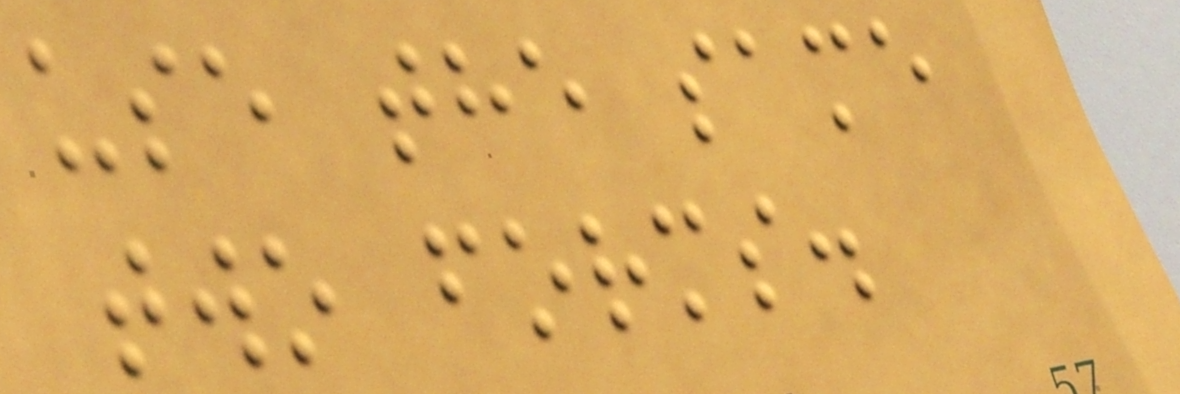use the same
two forms.
